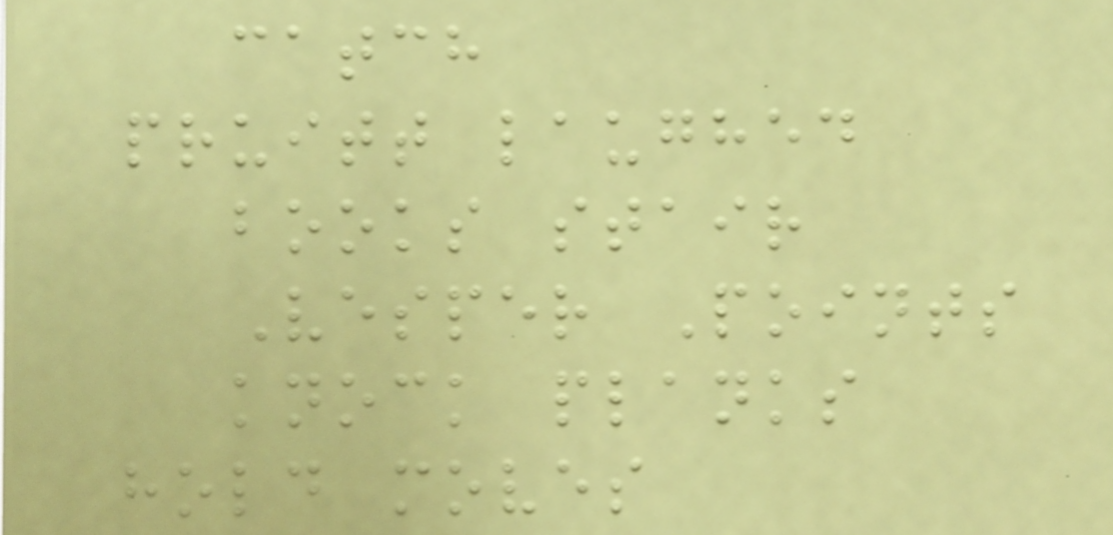catch
pruitt laughed
books stair
Vesper Points
knock planks
hold moves
